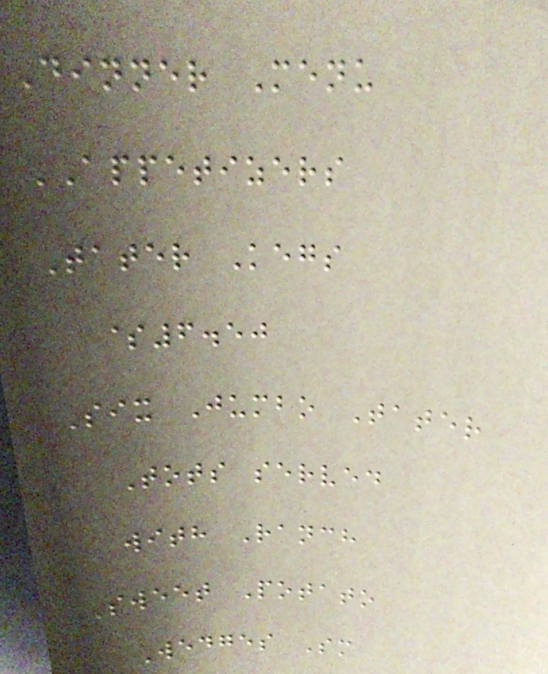Dinner Menu
APPETIZERS
Tater Kegs
$6.50
Six Jumbo Tater
Tots served
with Ranch
Sweet Potato
Wedges Sm
